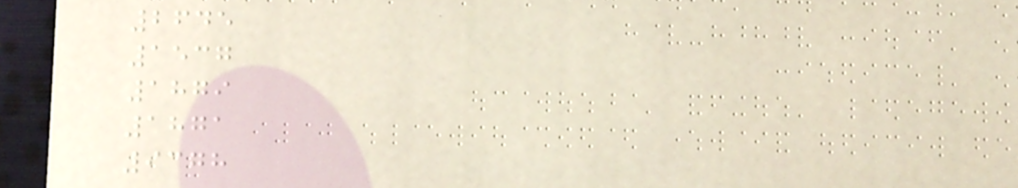2645
1537
1879
1871
9378
